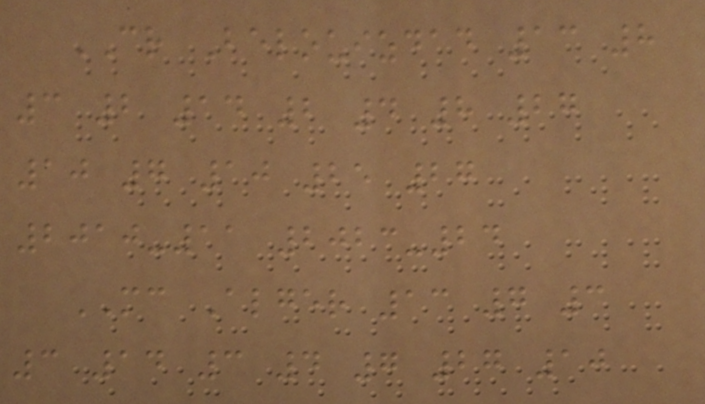CR Belouizdad 13 8
3 2 14 2 4 8 27
10 7 10 25 27
2010-11 2023-24
MC Alger 13 7 3
3 14 3 4 7 27 10
